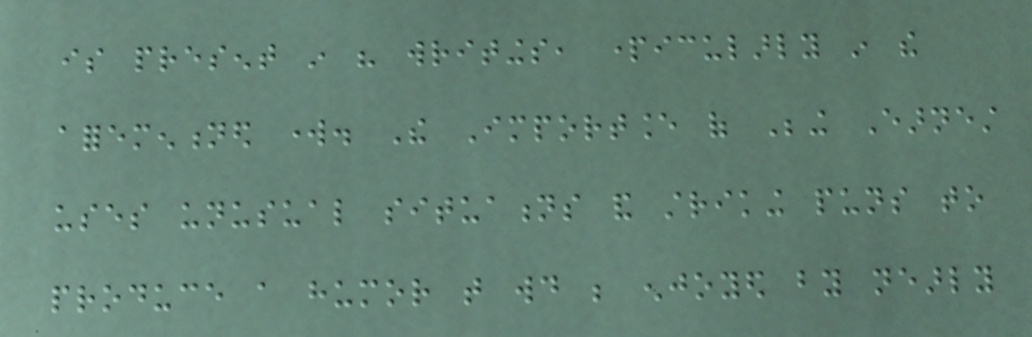is present in his writings, particularly in the
aforementioned work. The Importance of Being Earnest
uses unusual situations and striking puns to
produce a humor that would be enjoyed by nearly
